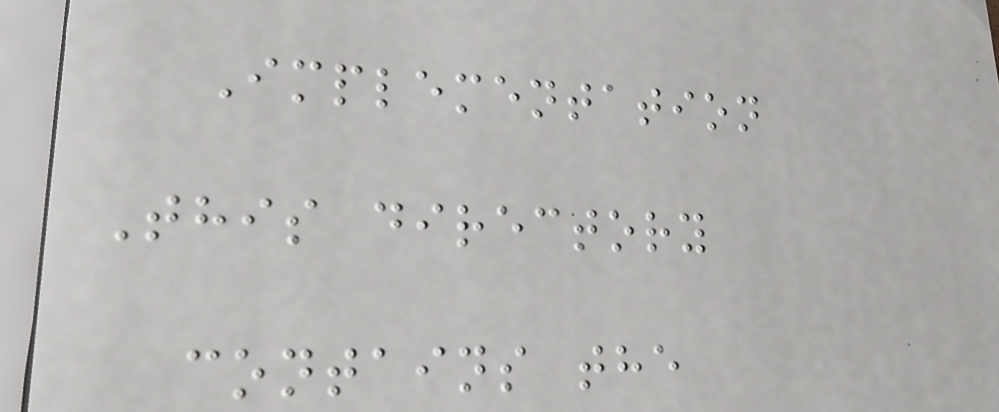Implementation
This directory
contains the
